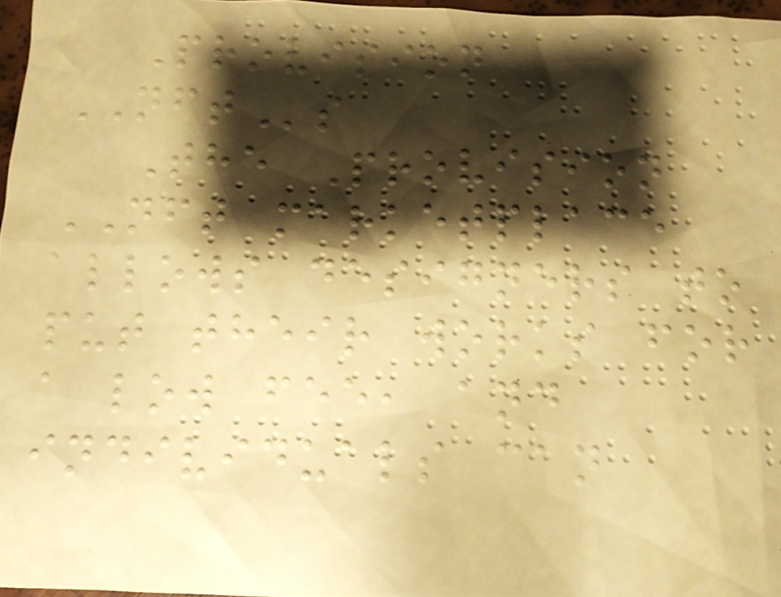Provision
NFTs
The Provision
NFT marketplace
allows designers to
put their works for
a low fee, and
individuals can
